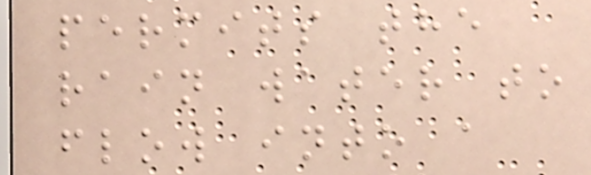permits the
rain water to
flow into a
